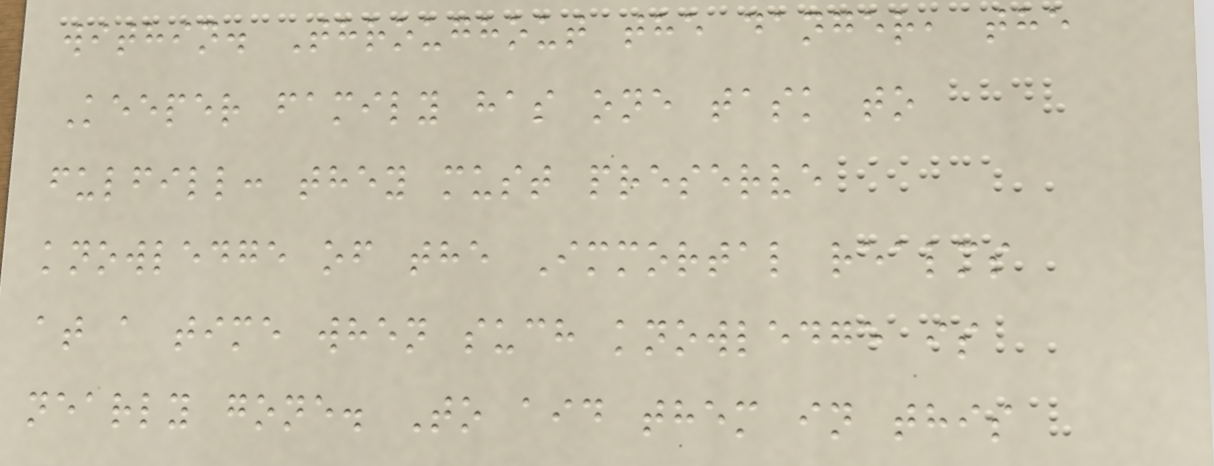within. Throughout the danger, the
Keeper family has one task to
fulfill: they must preserve
knowledge of the Immortal realms
at a time when such knowledge is
nearly gone. To aid them in this
